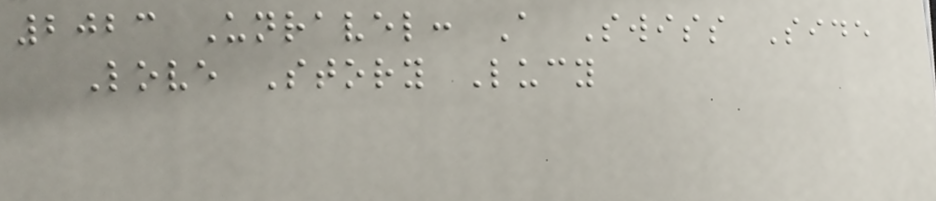2023 Unravel: A Swiss Side
Love Story Lucy
